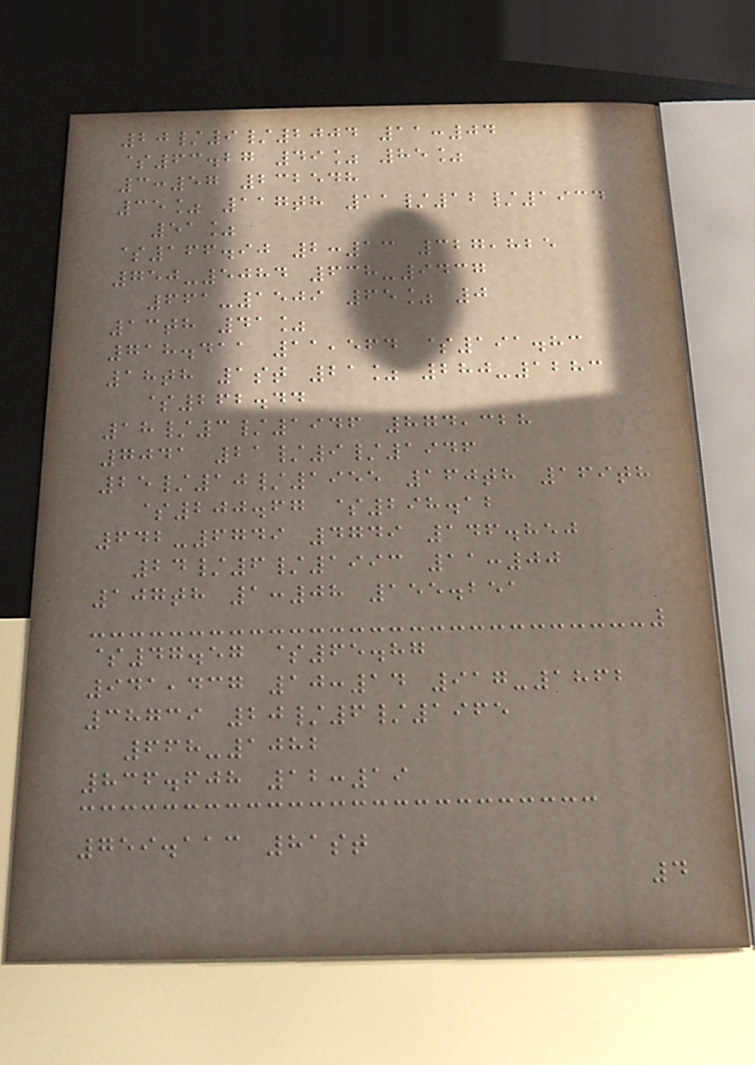20/9/2004 11:04
$63.27 49% 85%
3:57 232548
35% 117th 11/12/1934
51%
$166.90 2:13 327,825
750-5084 638-9437
661-1509 65% 0
13th 41%
718.411 11,564 $191.83
18th 1st 21% 280-1283
$262.44
18/3/1946 874,328
7041 21/9/1946
25/10/1955 160th 169th
$200.67 $298.12
642-6749 4749 146.850
24/6/1993 11:00
107th 1:08 155.251
$47.57 $65.87
941,437 10:14 917-1862
38739 20/6/1965
668-1082
836.608 12:19
759.113 81st
4
